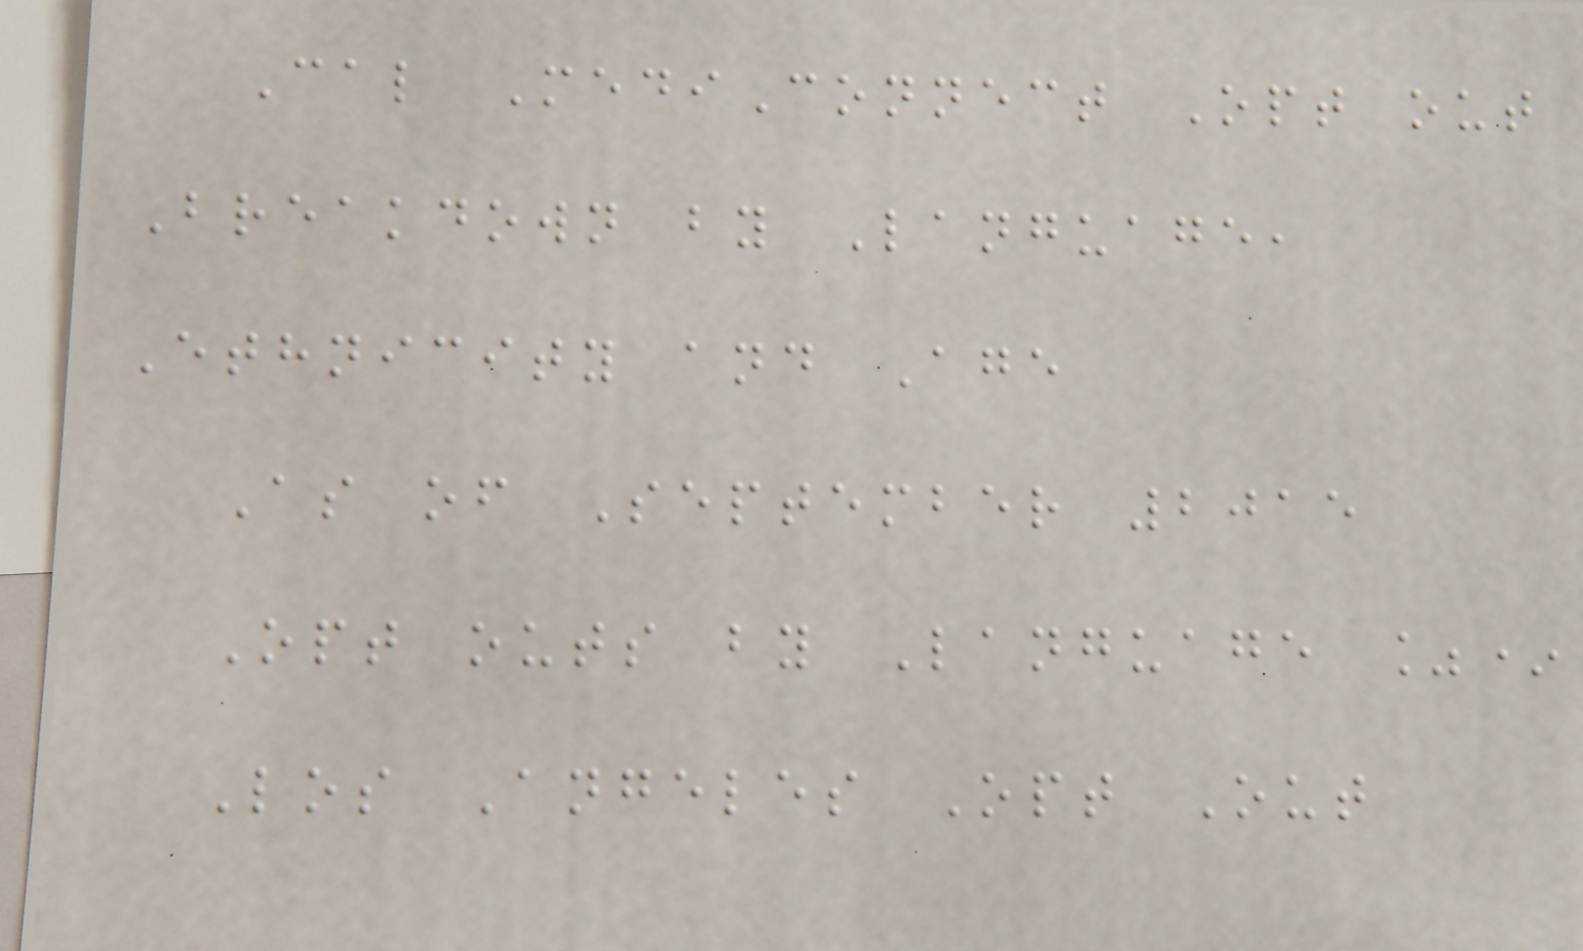Cal MediConnect Opt out
Breakdown by Language,
Ethnicity and Age
As of September 2015
Opt outs by Language %*
Los Angeles Opt Out
